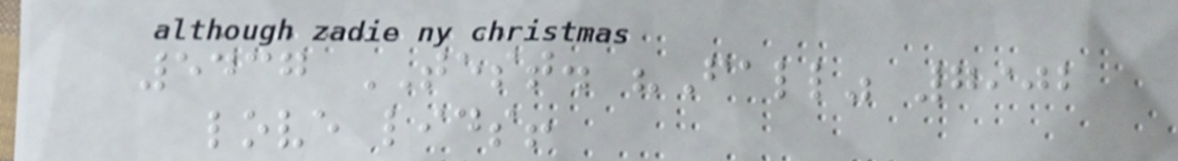5437 TEST. "Fall" 7902
love lids!
